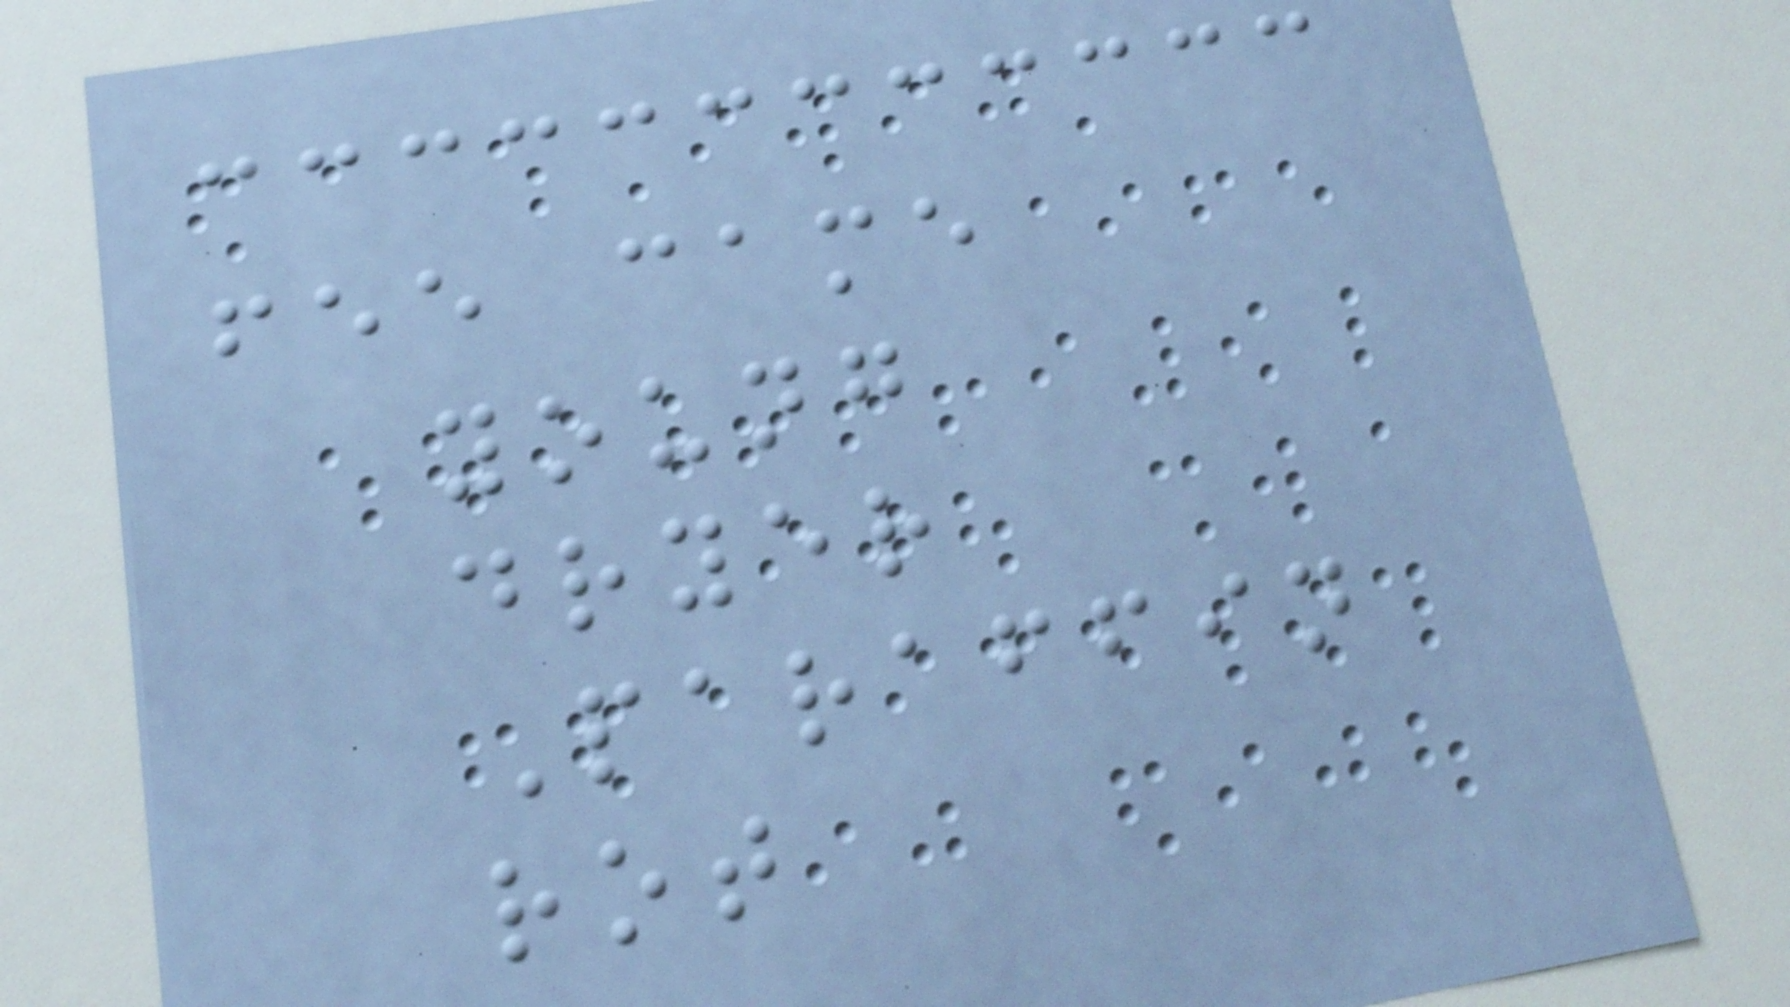fee came
young
dryer
Paraffin
rot
